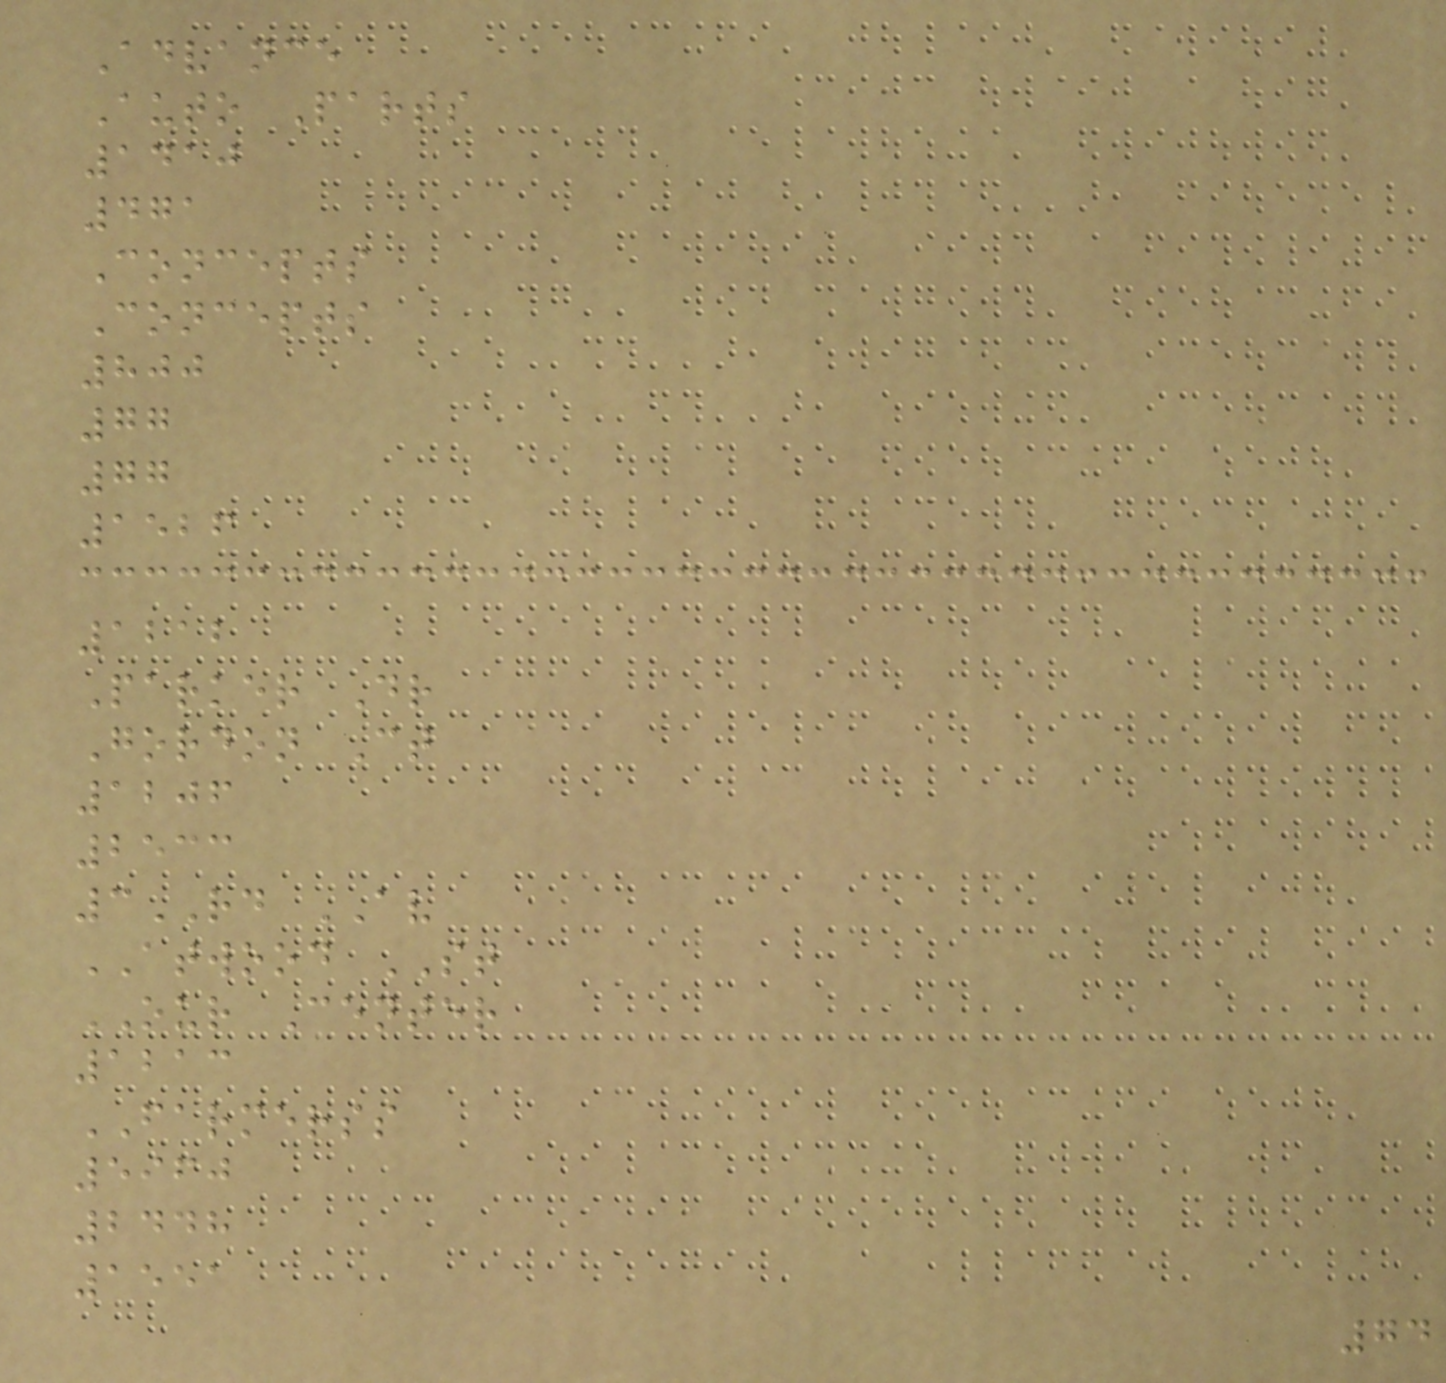Advance
Auto Parts
1410
471
Concepts
Concepts
800
77
77
1526
1212
Parker Dr
Gordon Ct
1206
2533
3RD AV
ATWOOD ST
OUR Center
1213
FARMERSS
5960
2448
1551
74
